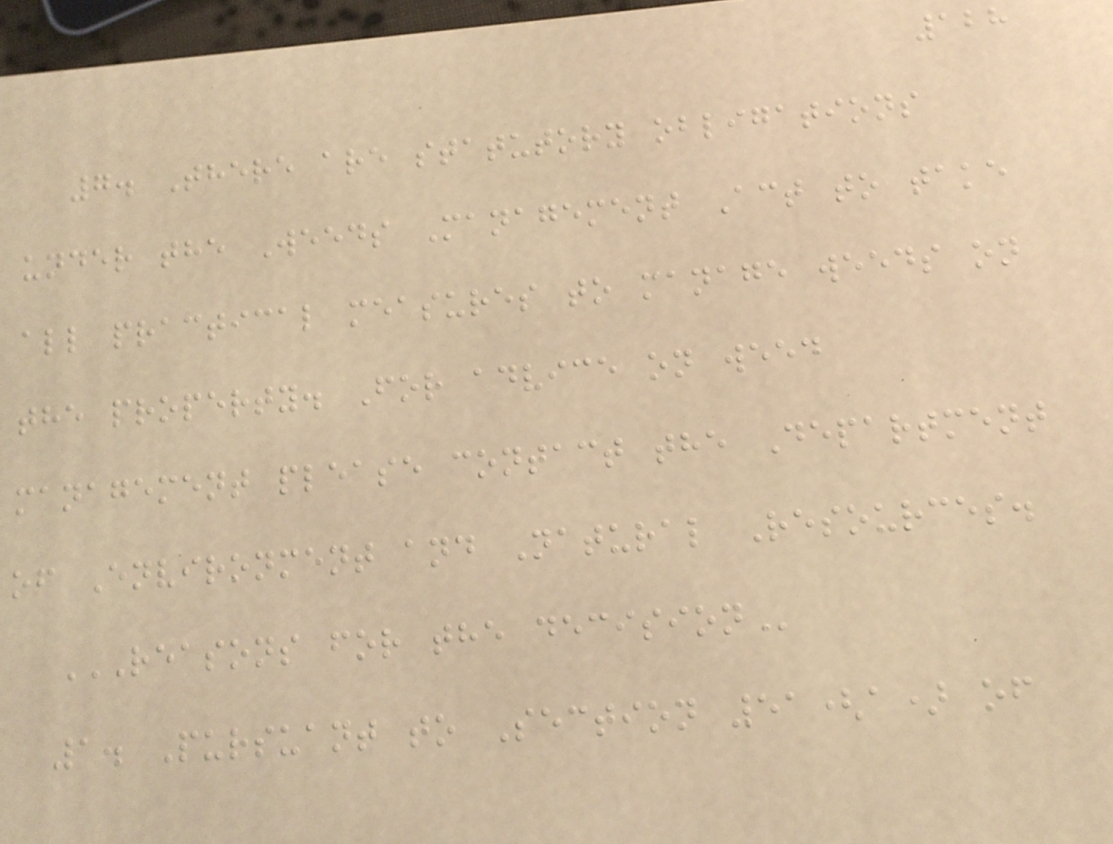128
7. There are statutory obligations
under the Weeds Management Act to take
all practical measures to manage weeds on
the property. For advice on weed
management please contact the Department
of Environment and Natural Resources.
REASONS FOR THE DECISION
1. Pursuant to Section 51(a) of
